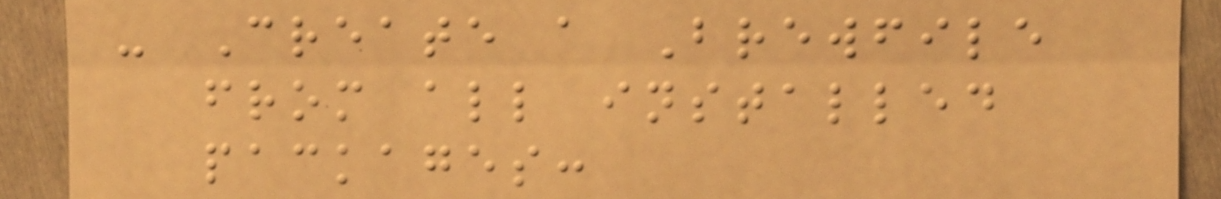- Create a Brewfile
from all installed
packages:
